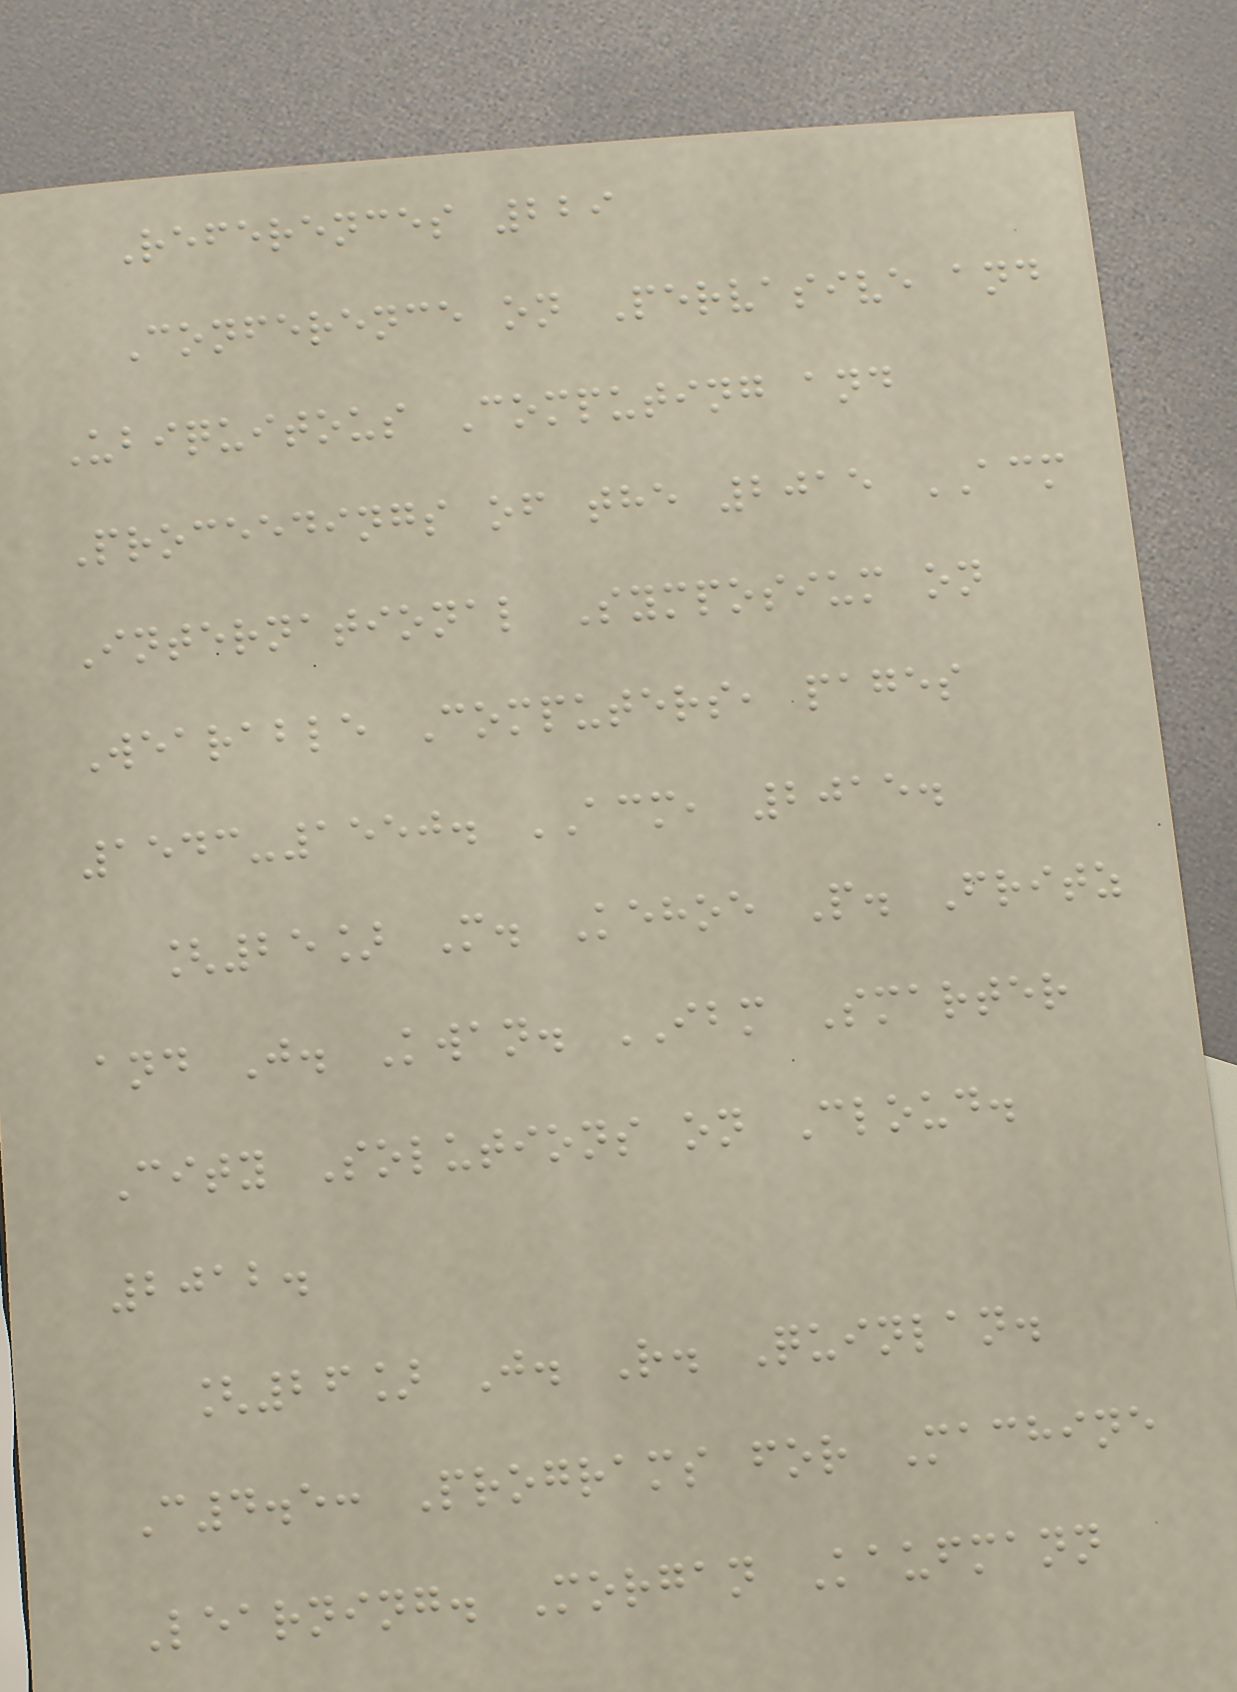References 229
Conference on Pervasive and
Ubiquitous Computing and
Proceedings of the 2015 ACM
International Symposium on
Wearable Computers, pages
1543-1550. ACM, 2015.
[25] M. Kehoe P. Fritz
and J. Kwan. IBM Smarter
City Solutions on Cloud.
2012.
[26] J. R. Quinlan.
C4.5: Programs for Machine
Learning. Morgan Kaufmann
